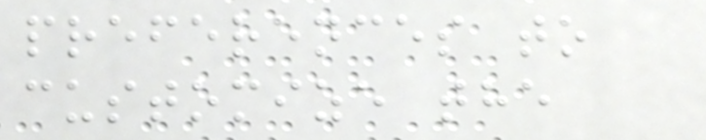preferences to
customize the
